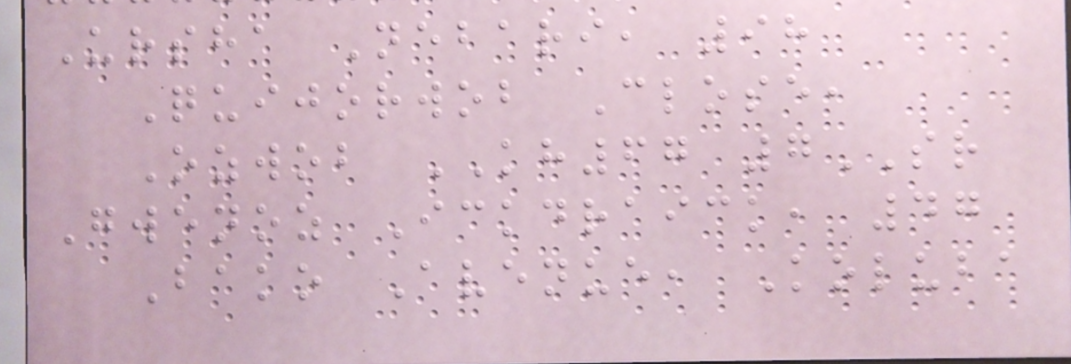Ursha Nebari, 98
Quijorwob Close,
Ozwob KH67 7SR
Gwenoz Ickdraick, 47
Bako Avenue, Koluba
